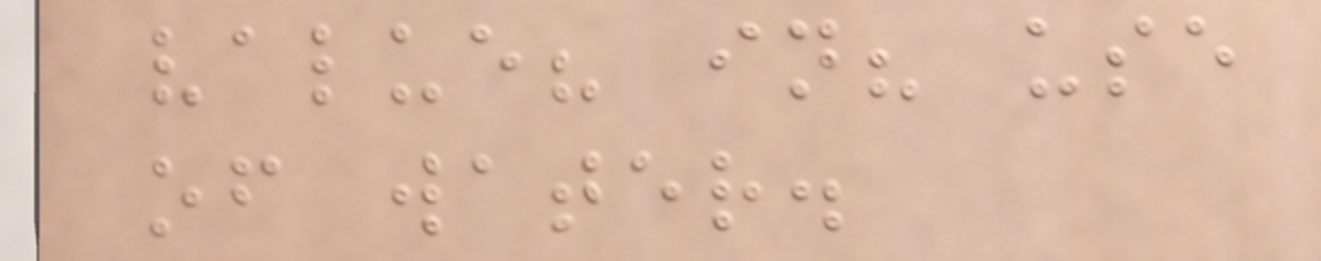value? in? use
of water.
